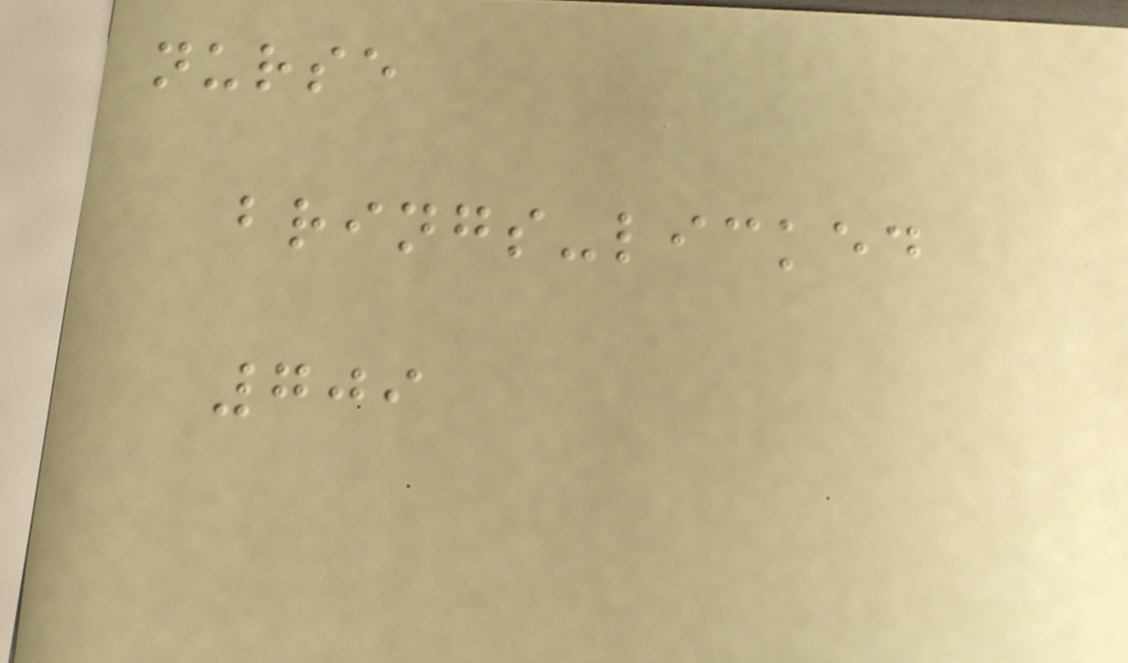nurse
brings-licked
709
